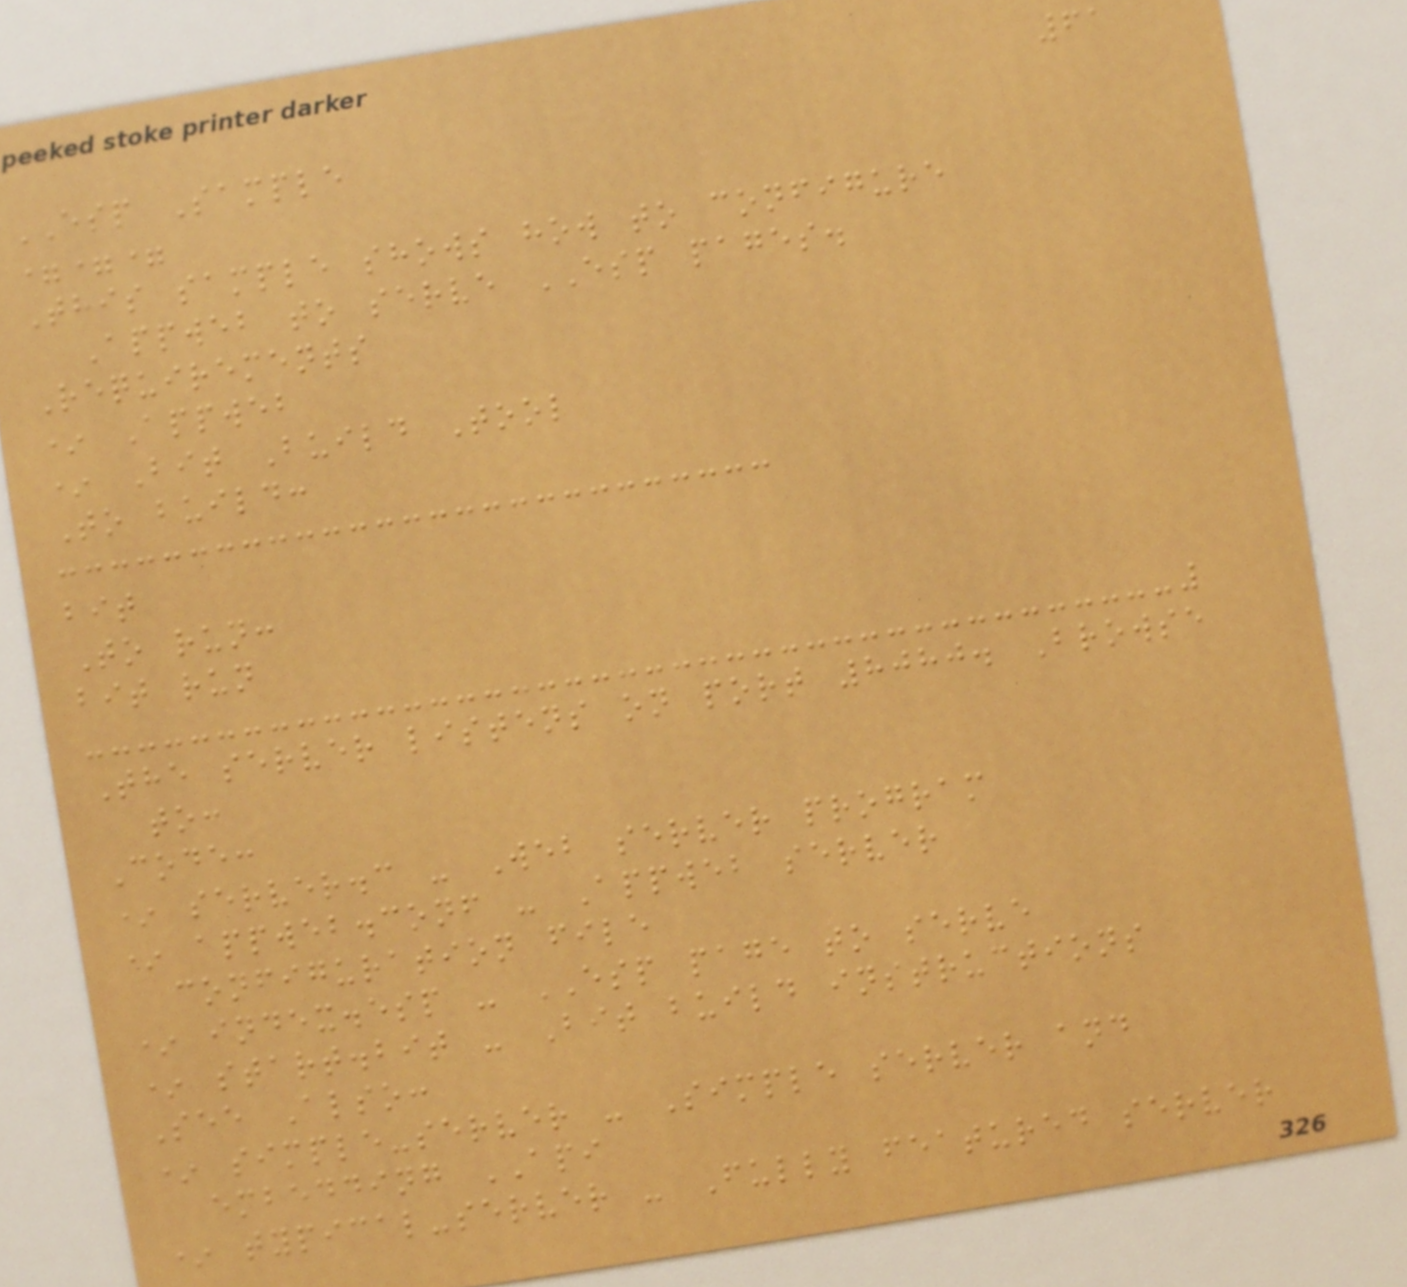61
ESP Sample
===
This sample shows how to configure
Appweb to serve ESP pages.
Requirements
* Appweb
* Bit Build Tool
To build:
bit
To run:
bit run
The server listens on port 8080. Browse
to:
Code:
* server.c - Web server program
* appweb.conf - Appweb server
configuration file
* index.esp - ESP page to serve
* start.bit - Bit build instructions
See Also:
* simple-server - Simple server and
embedding API
* typical-server - Fully featured server
